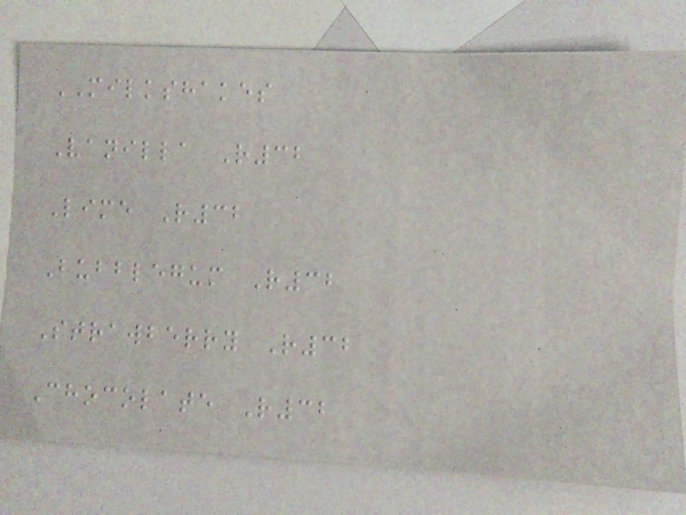MILKSHAKES
Vanilla R32
Lime R32
Bubblegum R32
Strawberry R32
Chocolate R32
